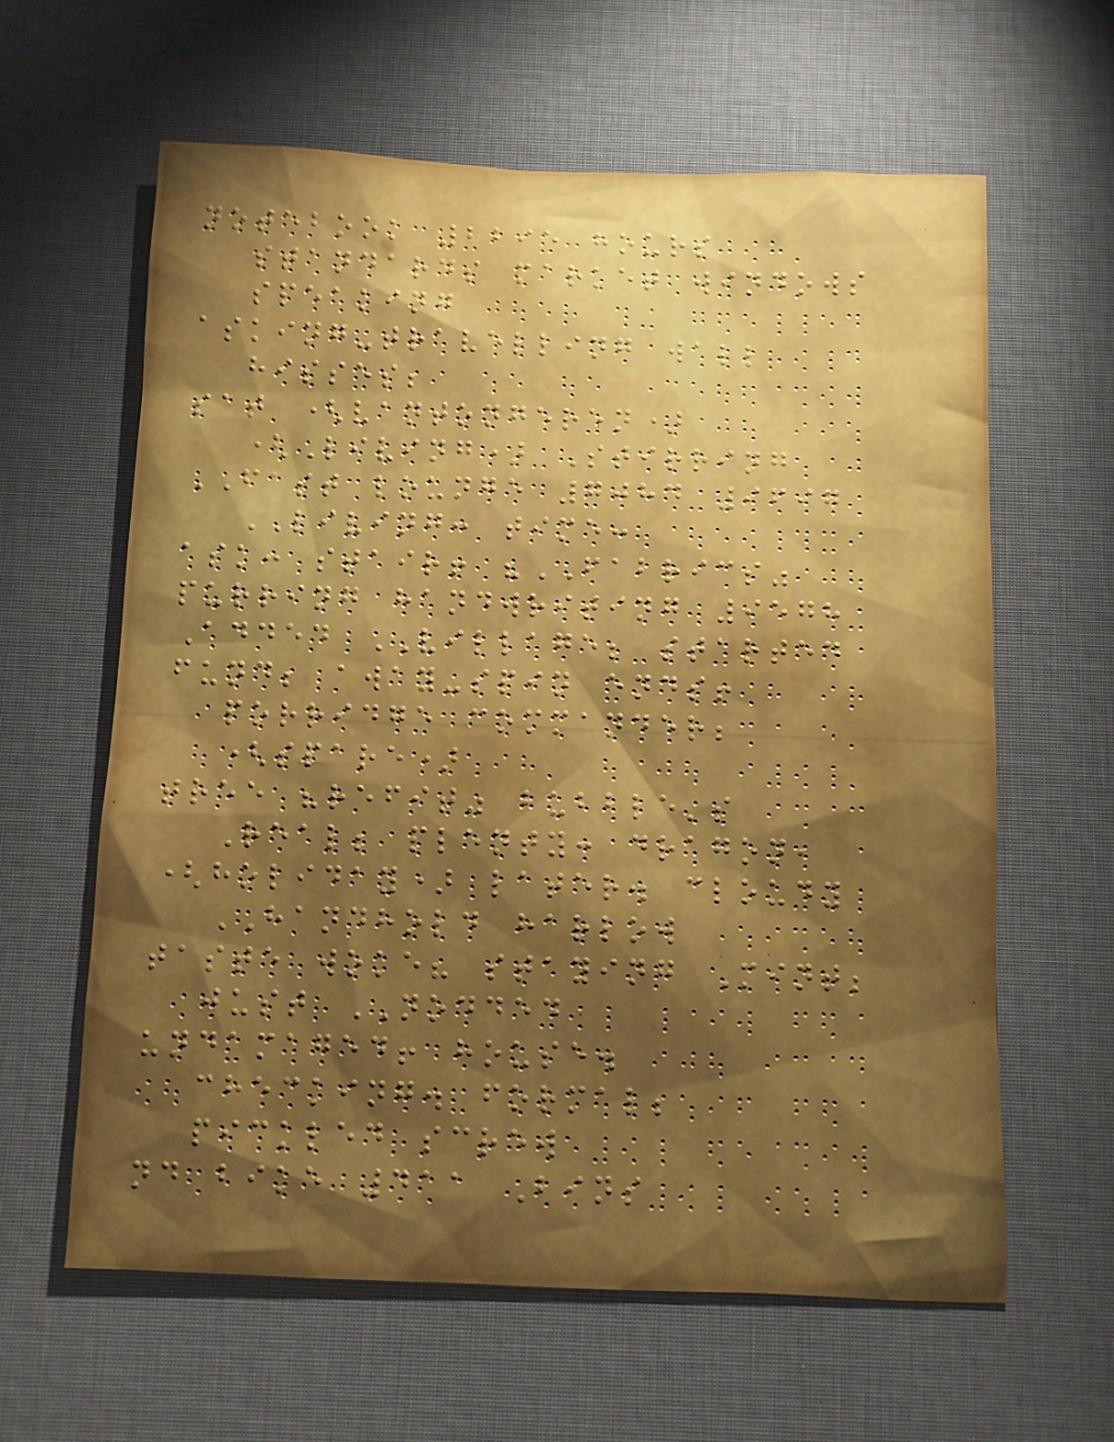notebook 2295 hours
standards market windows
speaking
asking-travelling wall
hisses;
sat (vantongeren)
(Living) Stirring
FAST lounge 7084 9697
LIVING: time:
ask: stair! "FABRICS"
purring handwriting 9578
Added VILLAGE; started
fund; away-spin ends!
porridge commander;
(spare)
tree "refit" bubble's
Real; plenty: dragon,
(holiday) later. cloudy
HANDHOLD harlow
taste woke? staying Mint;
just NODDED
undamaged! house.
checking. formal;
pickled screw
nd bike 411 Bins
